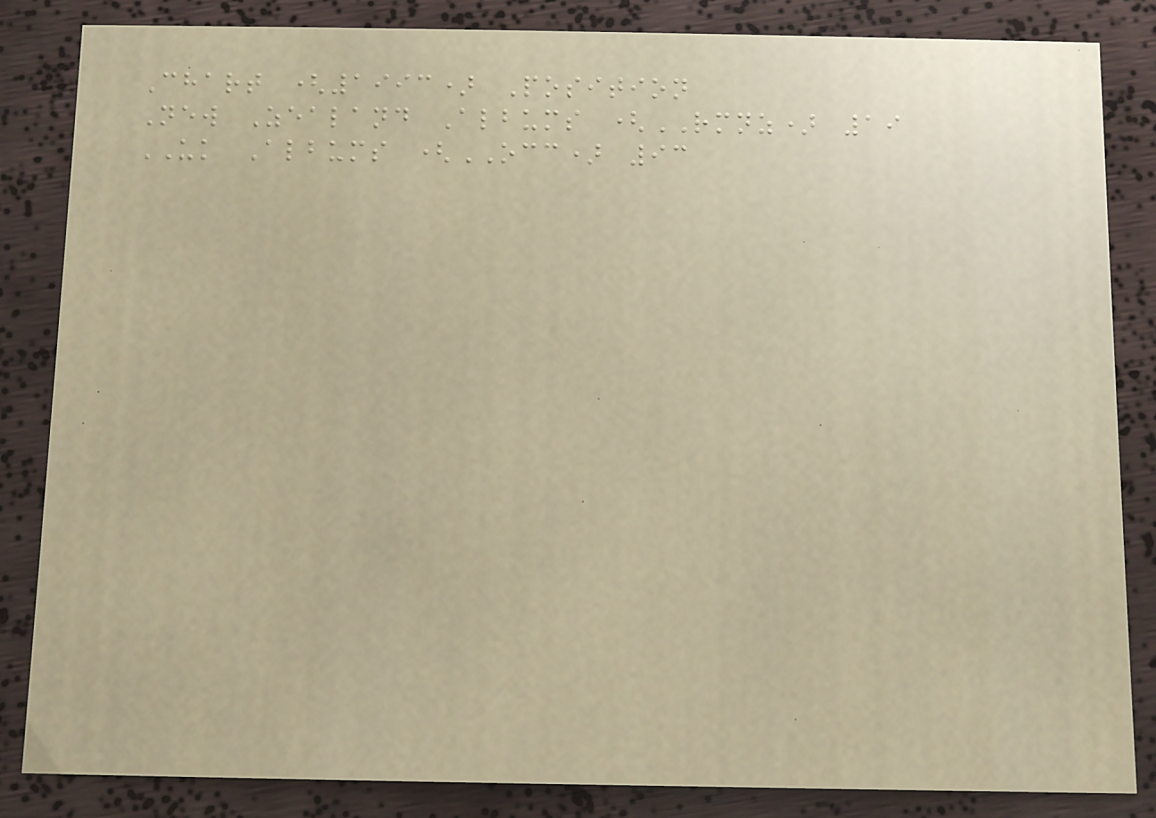Chart (1993) Position
New Zealand Albums (RMNZ) 19
UK Albums (OCC) 93
